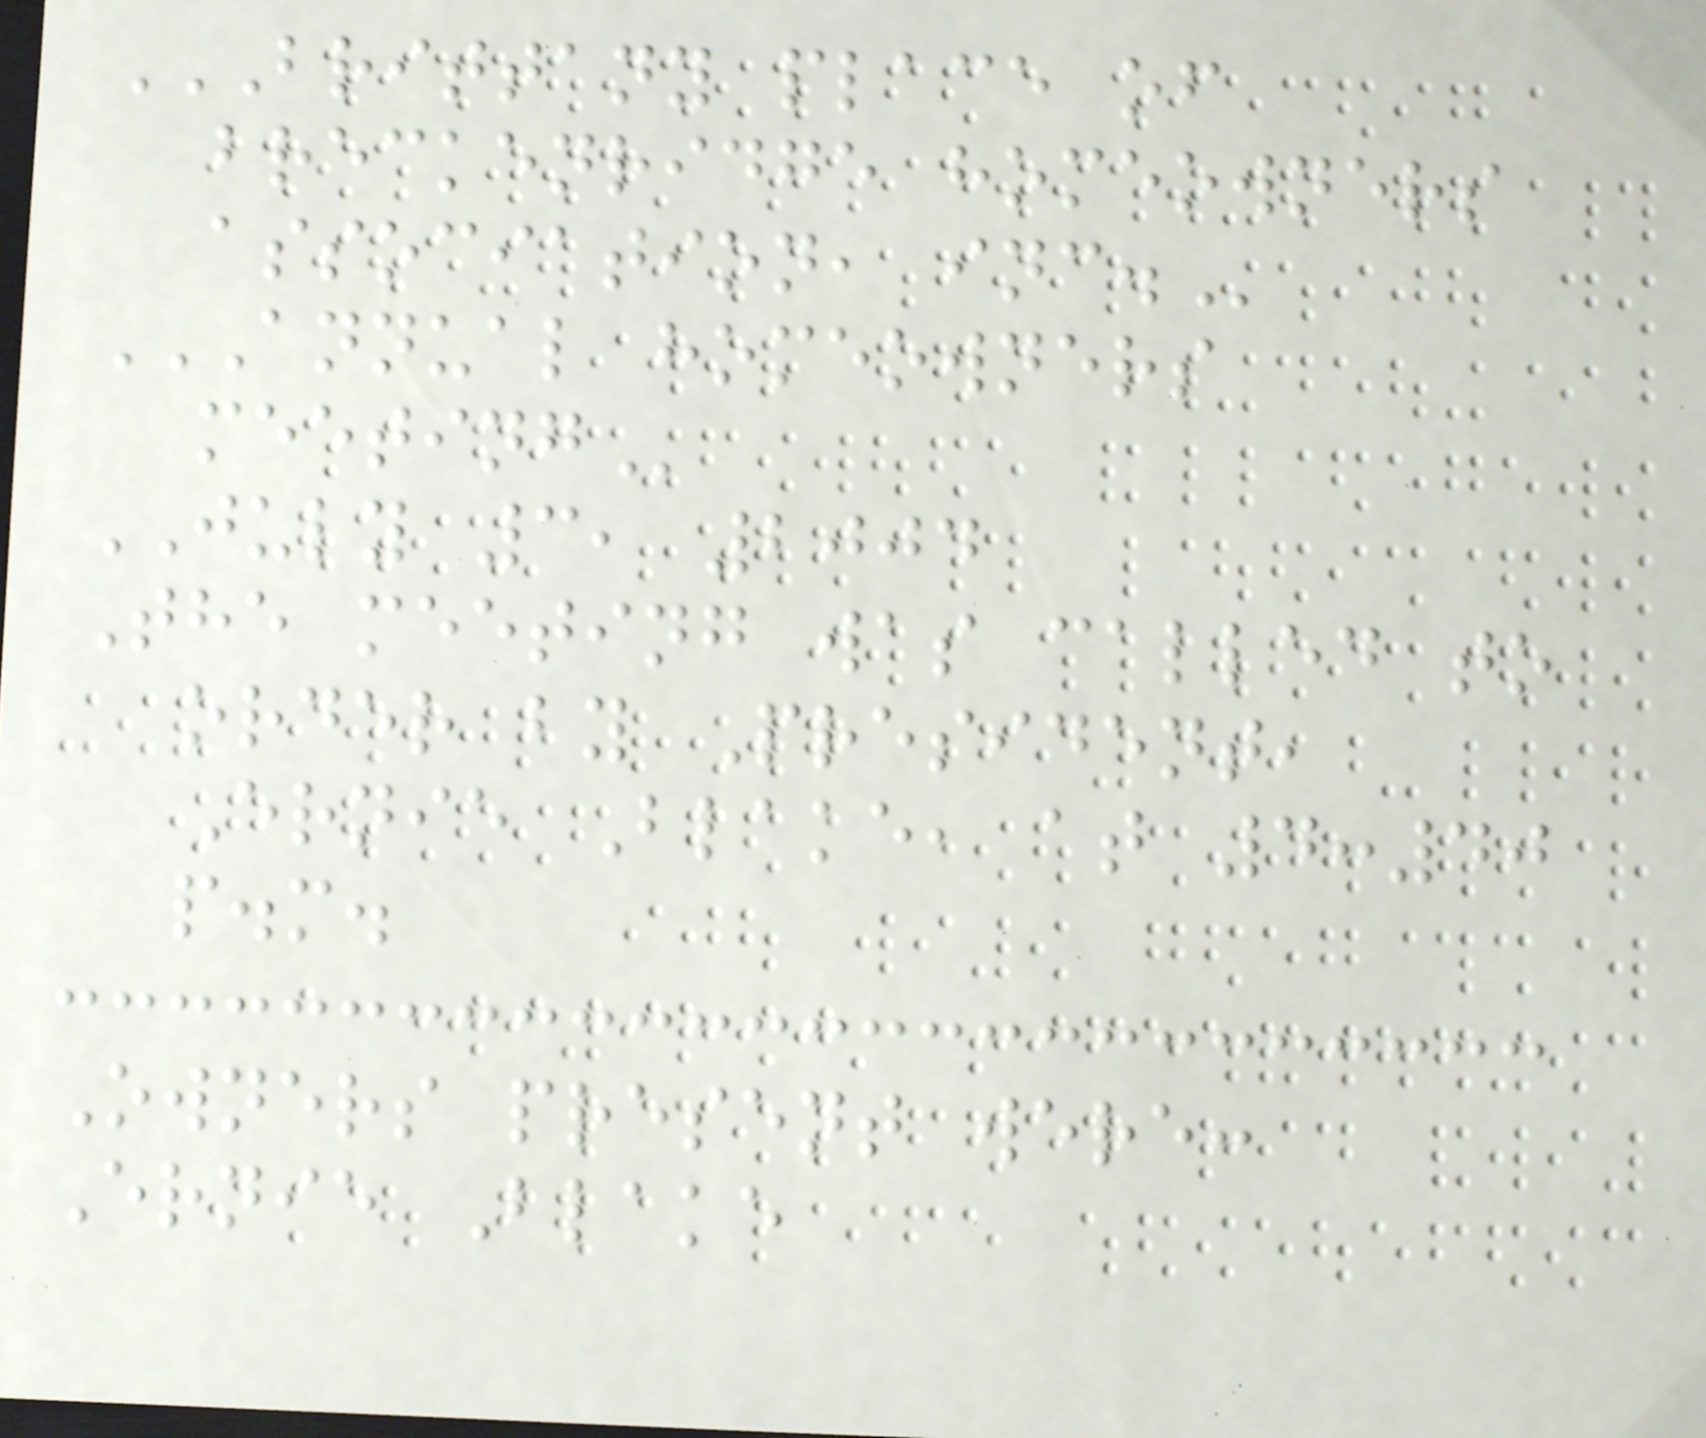BRITTANY PLACE OF
BRECKENRIDGE HOMEOWNERS
ASSOCIATION, INC.
ANNUAL HOMEOWNERS
MEETING
JULY 3, 2004
The meeting was called to
order by President,
Ernie Blake, at 4:40
p.m.
Owners present were:
Ernie Blake
